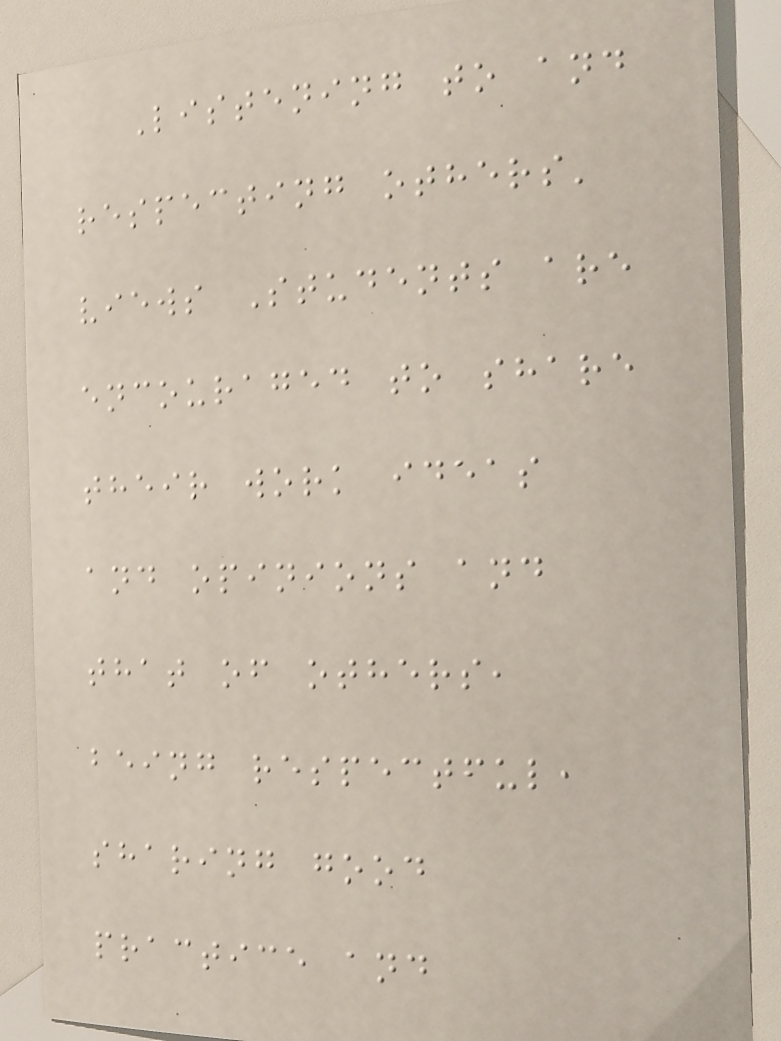Listening to and
respecting others'
views Students are
encouraged to share
their work ideas
and opinions and
that of others,
being respectful,
sharing good
practice and
